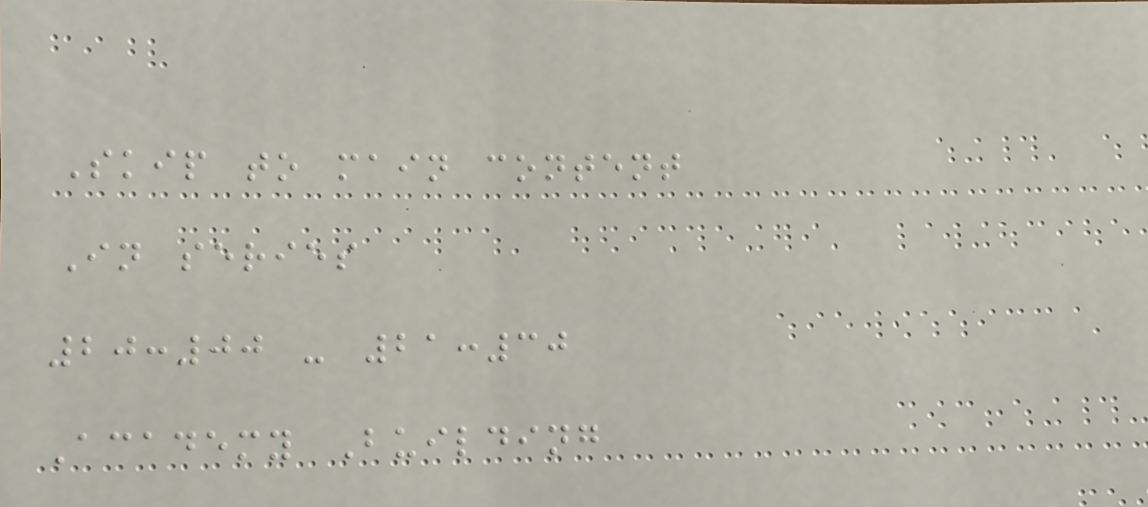Skip to main content
In series
20:00 - 21:30
Academy Building
